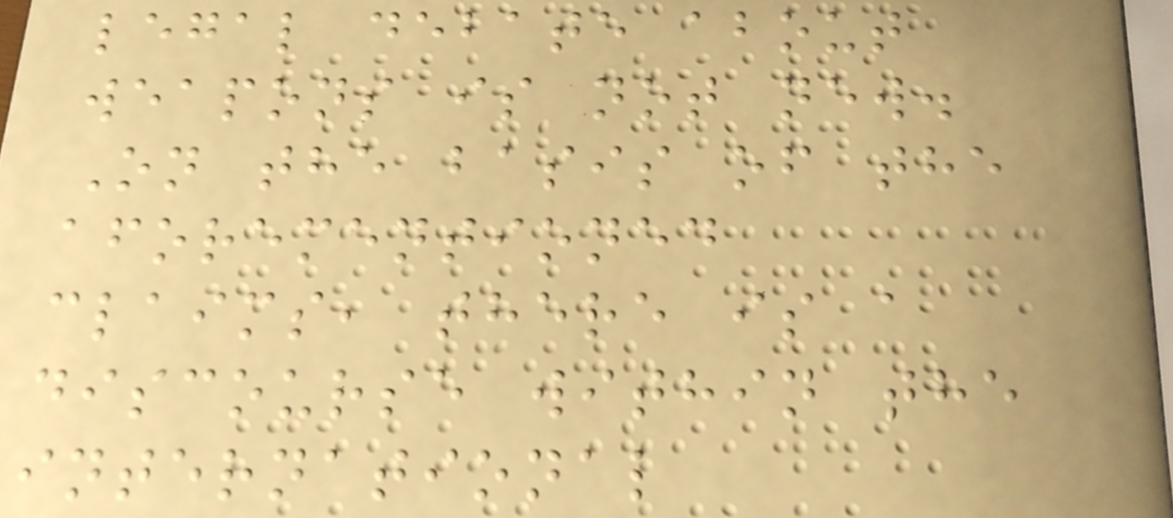legal debate about
weapons is not new.
On the basis of the
aforementioned
claims, there is a
discourse within the
international
